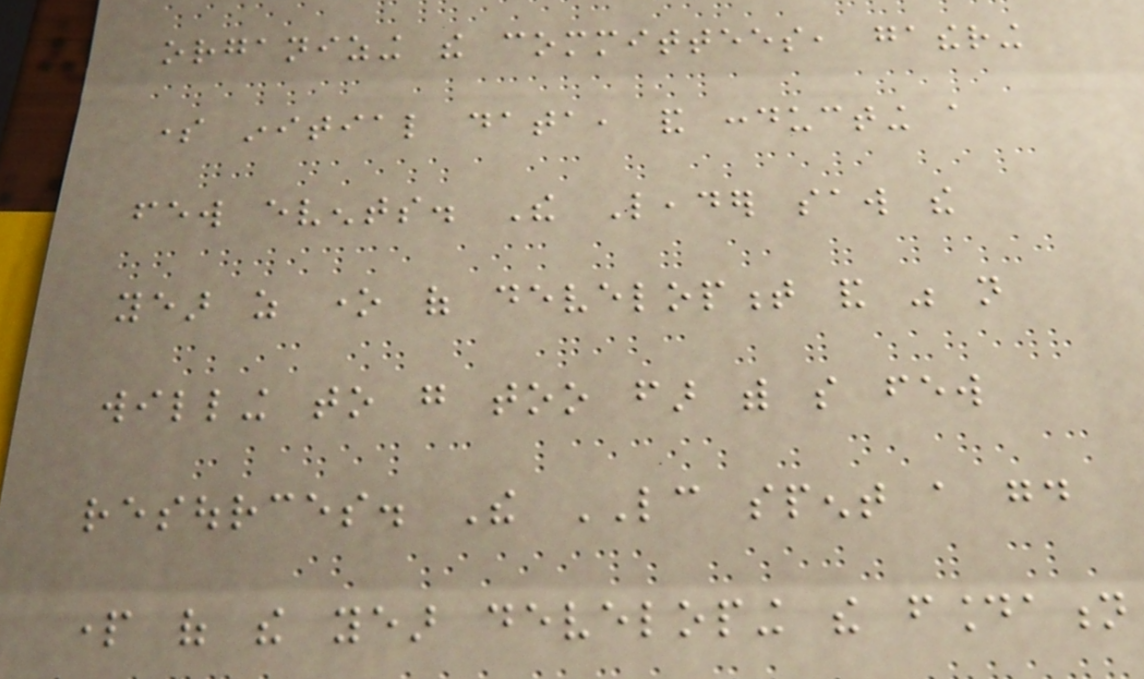organizing the committees, gathering
some initial data, and conducting a
few events. The Leader saw the
year as one of development and was not
willing to go too far with so few
resources. The LC spent a good
part of the year developing the foundation
